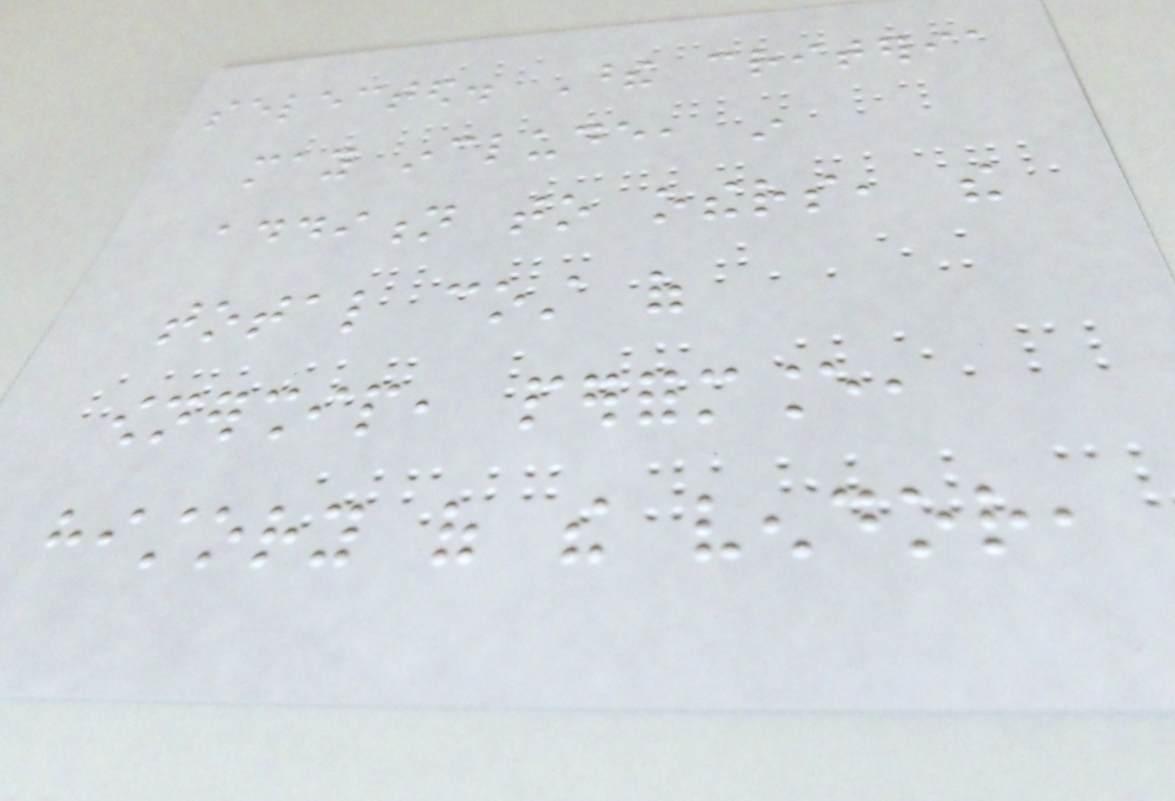selected. These criteria
may include, in
addition to others, the
total cost of
ownership, performance,
history of the vendor,
